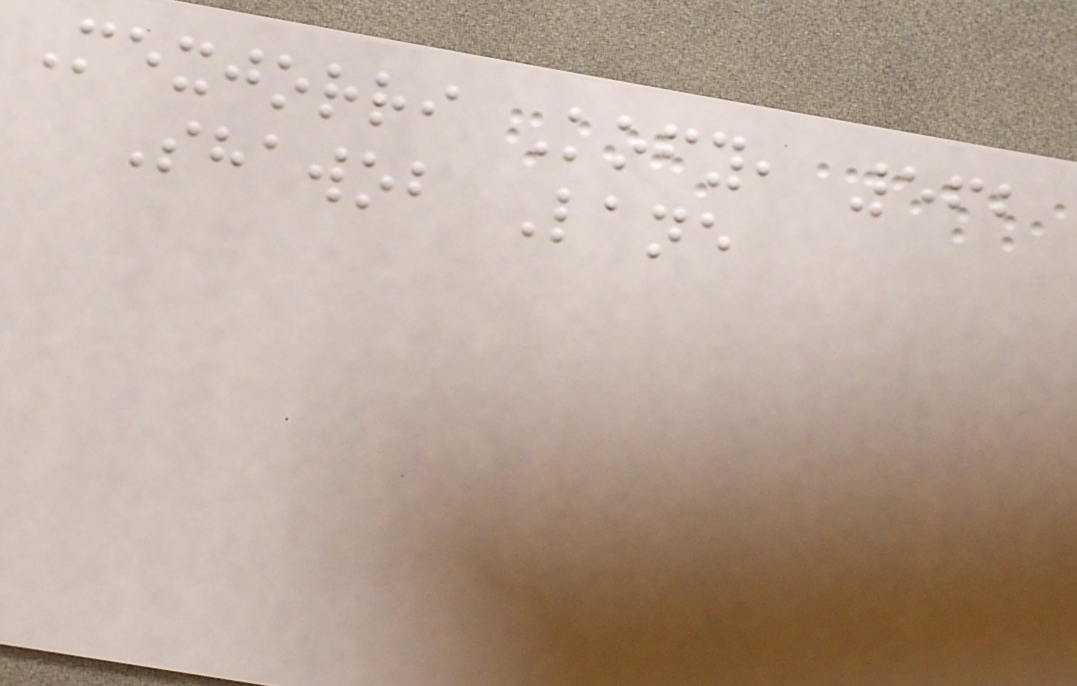Mexjorri Kofy, 562
Shawob Lane
